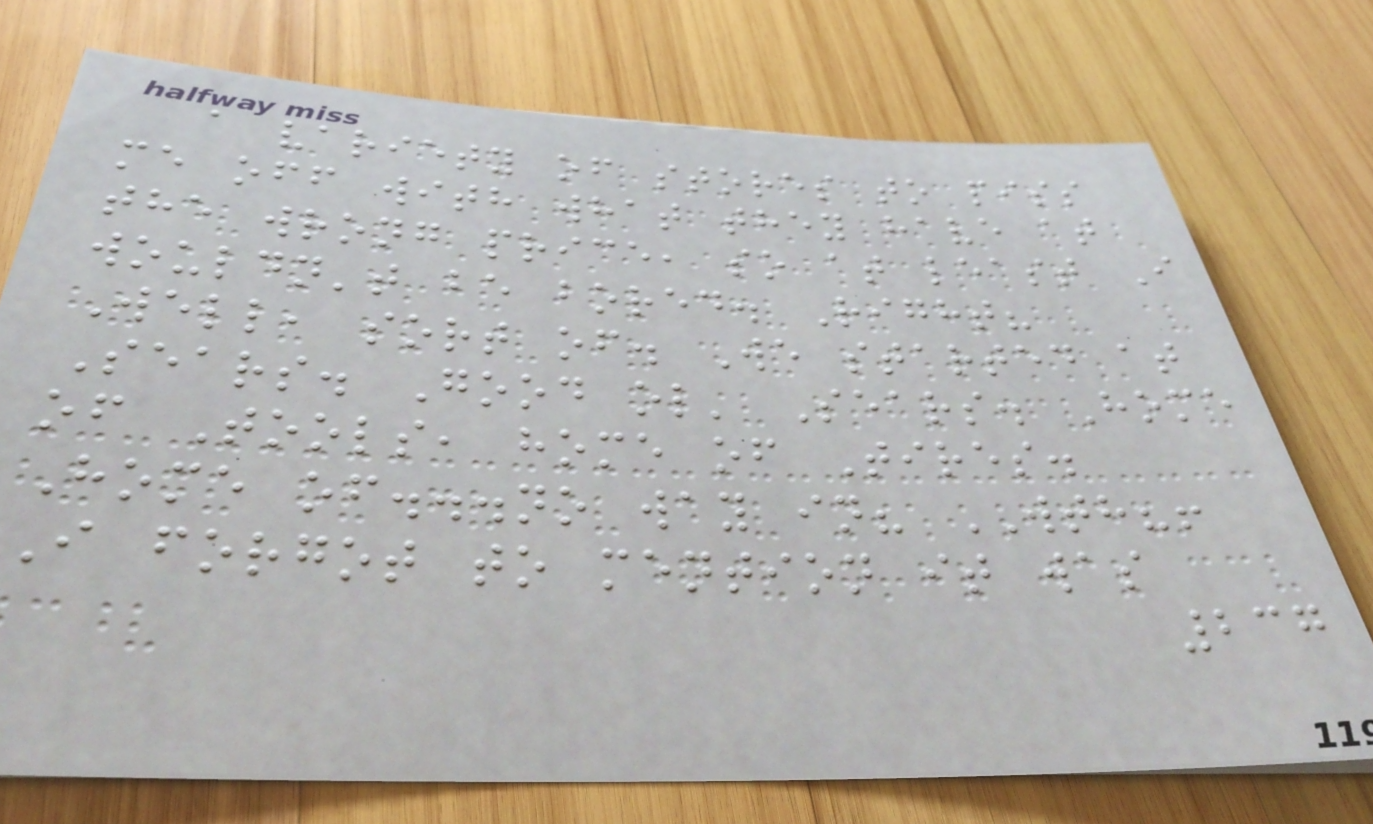a variety of stores to piss
me off with what they have at
the wrong price, so at least I
wouldn't be bored. Right?
Well, sort of. We started at
Sears. Good ol' Sears. Home
of Tools, home of Tires.
Home of...no way in? WTH?!
I forgot to mention it was
237
